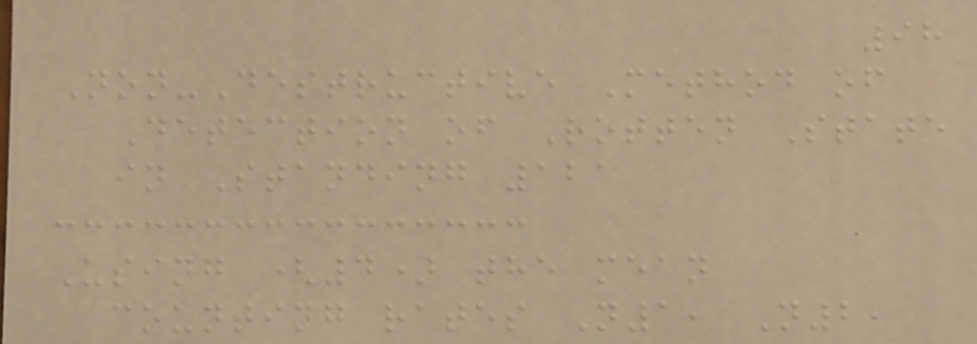98
Non-Destructive Method of
Detection of Rotten State
in Standing 121
Using (4) the mean
counting rates N1, N2,
